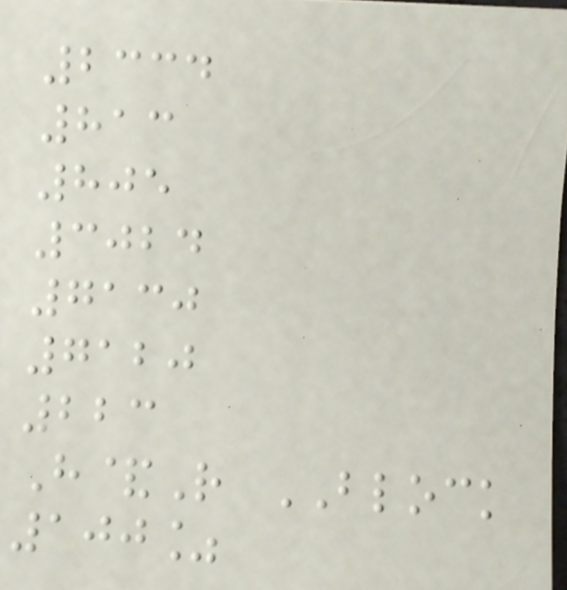2334
813
805
3024
7130
7120
223
H&R BLOCK
100%
